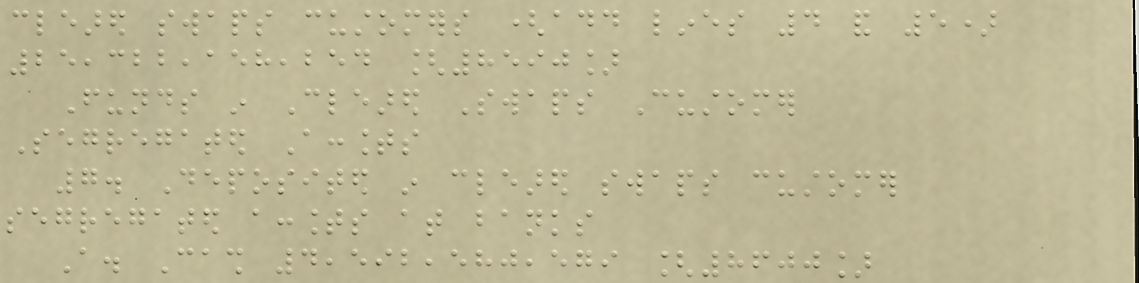cleared swaps customers (add lines 4 and 5)
25,322,158,254 [8590]
Funds in Cleared Swaps Customer
Segregated Accounts
7. Deposited in cleared swaps customer
segregated accounts at banks
A. Cash 4,592,580,579 [8600]
